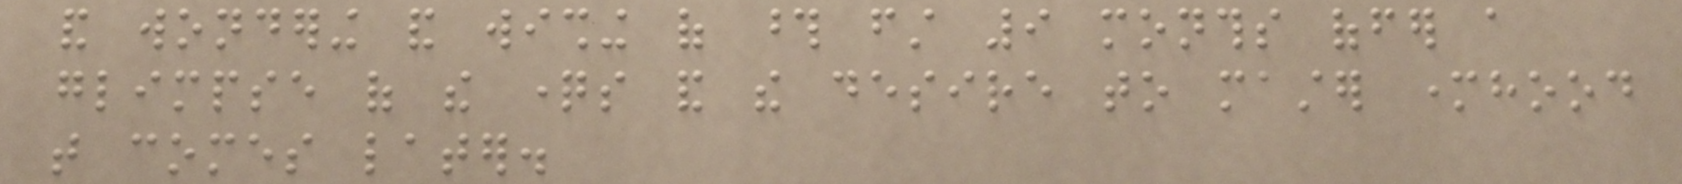and wondering and wishing of those first 9 months offer a
glimpse of the questions and the desire to master motherhood
that comes later.
